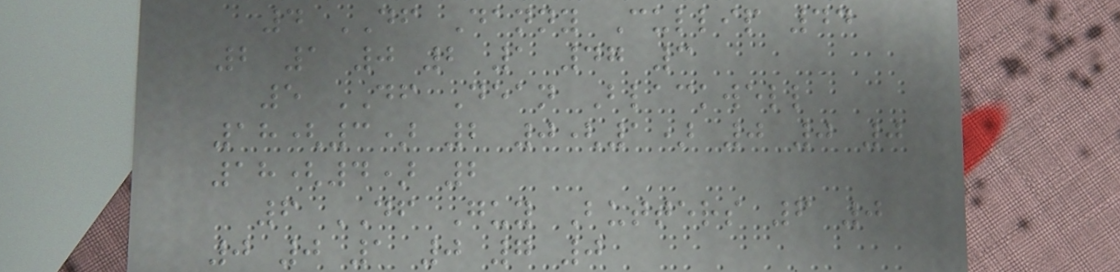4 DF Danny Cullip 44
2 1 0 2 1 47 3
5 DF Dean Blackwell
18(3) 2 0(1) 0 0 0
18(4) 2
6 DF Guy Butters 6 0
0 0 1 0 7 0
